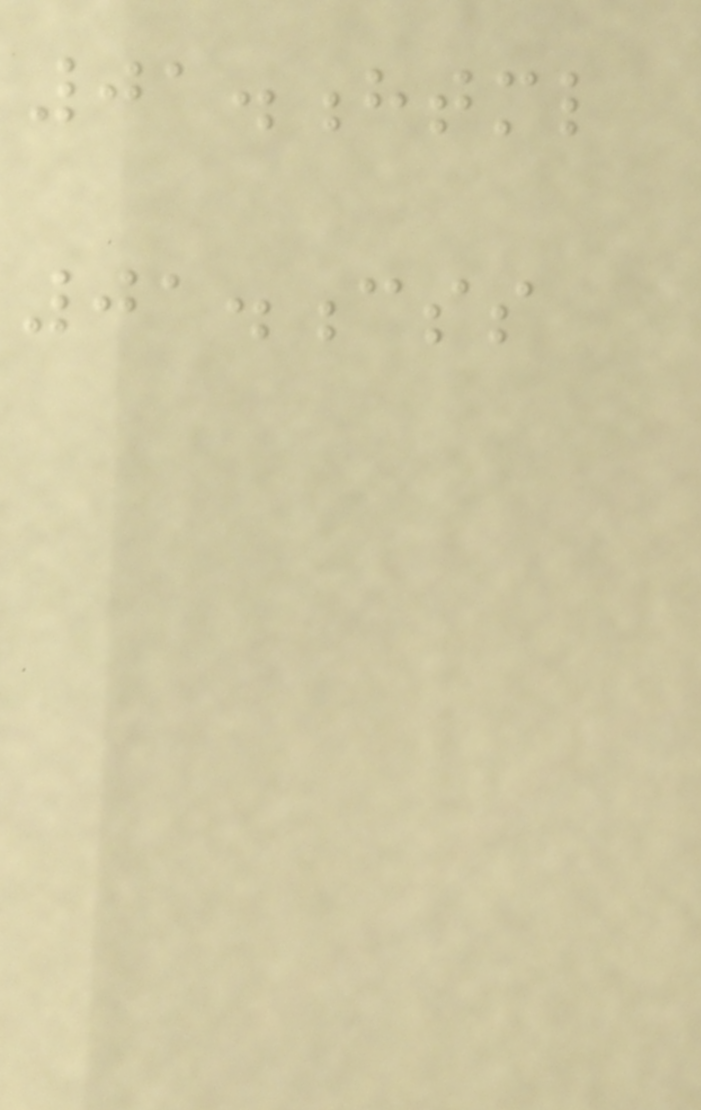01.html
01.css
